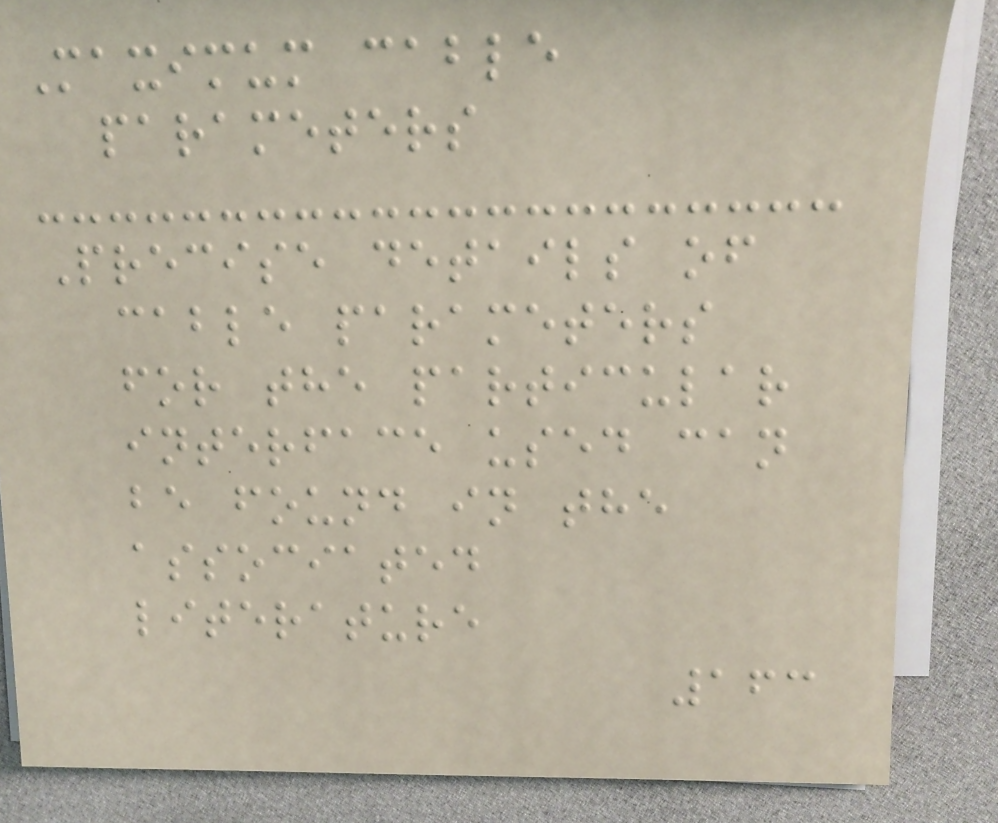Maximum cable
parameters
Precise details of
cable parameters
for the particular
interface used can
be found in the
associated
literature
163
